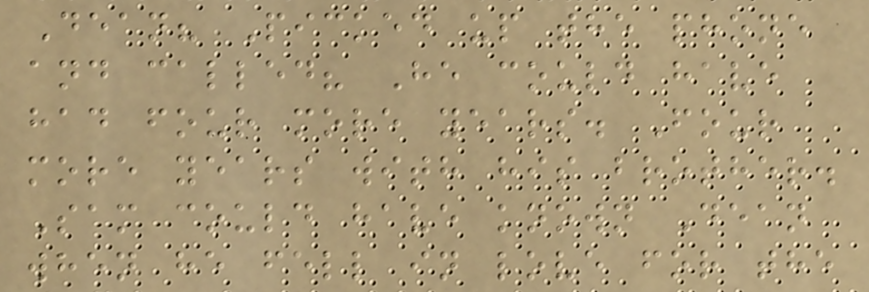Dean? Picked up the phone
and called? He could have
had four more years. Four
more years with his brother.
Sam could have known Dean
when he fell in love for the
